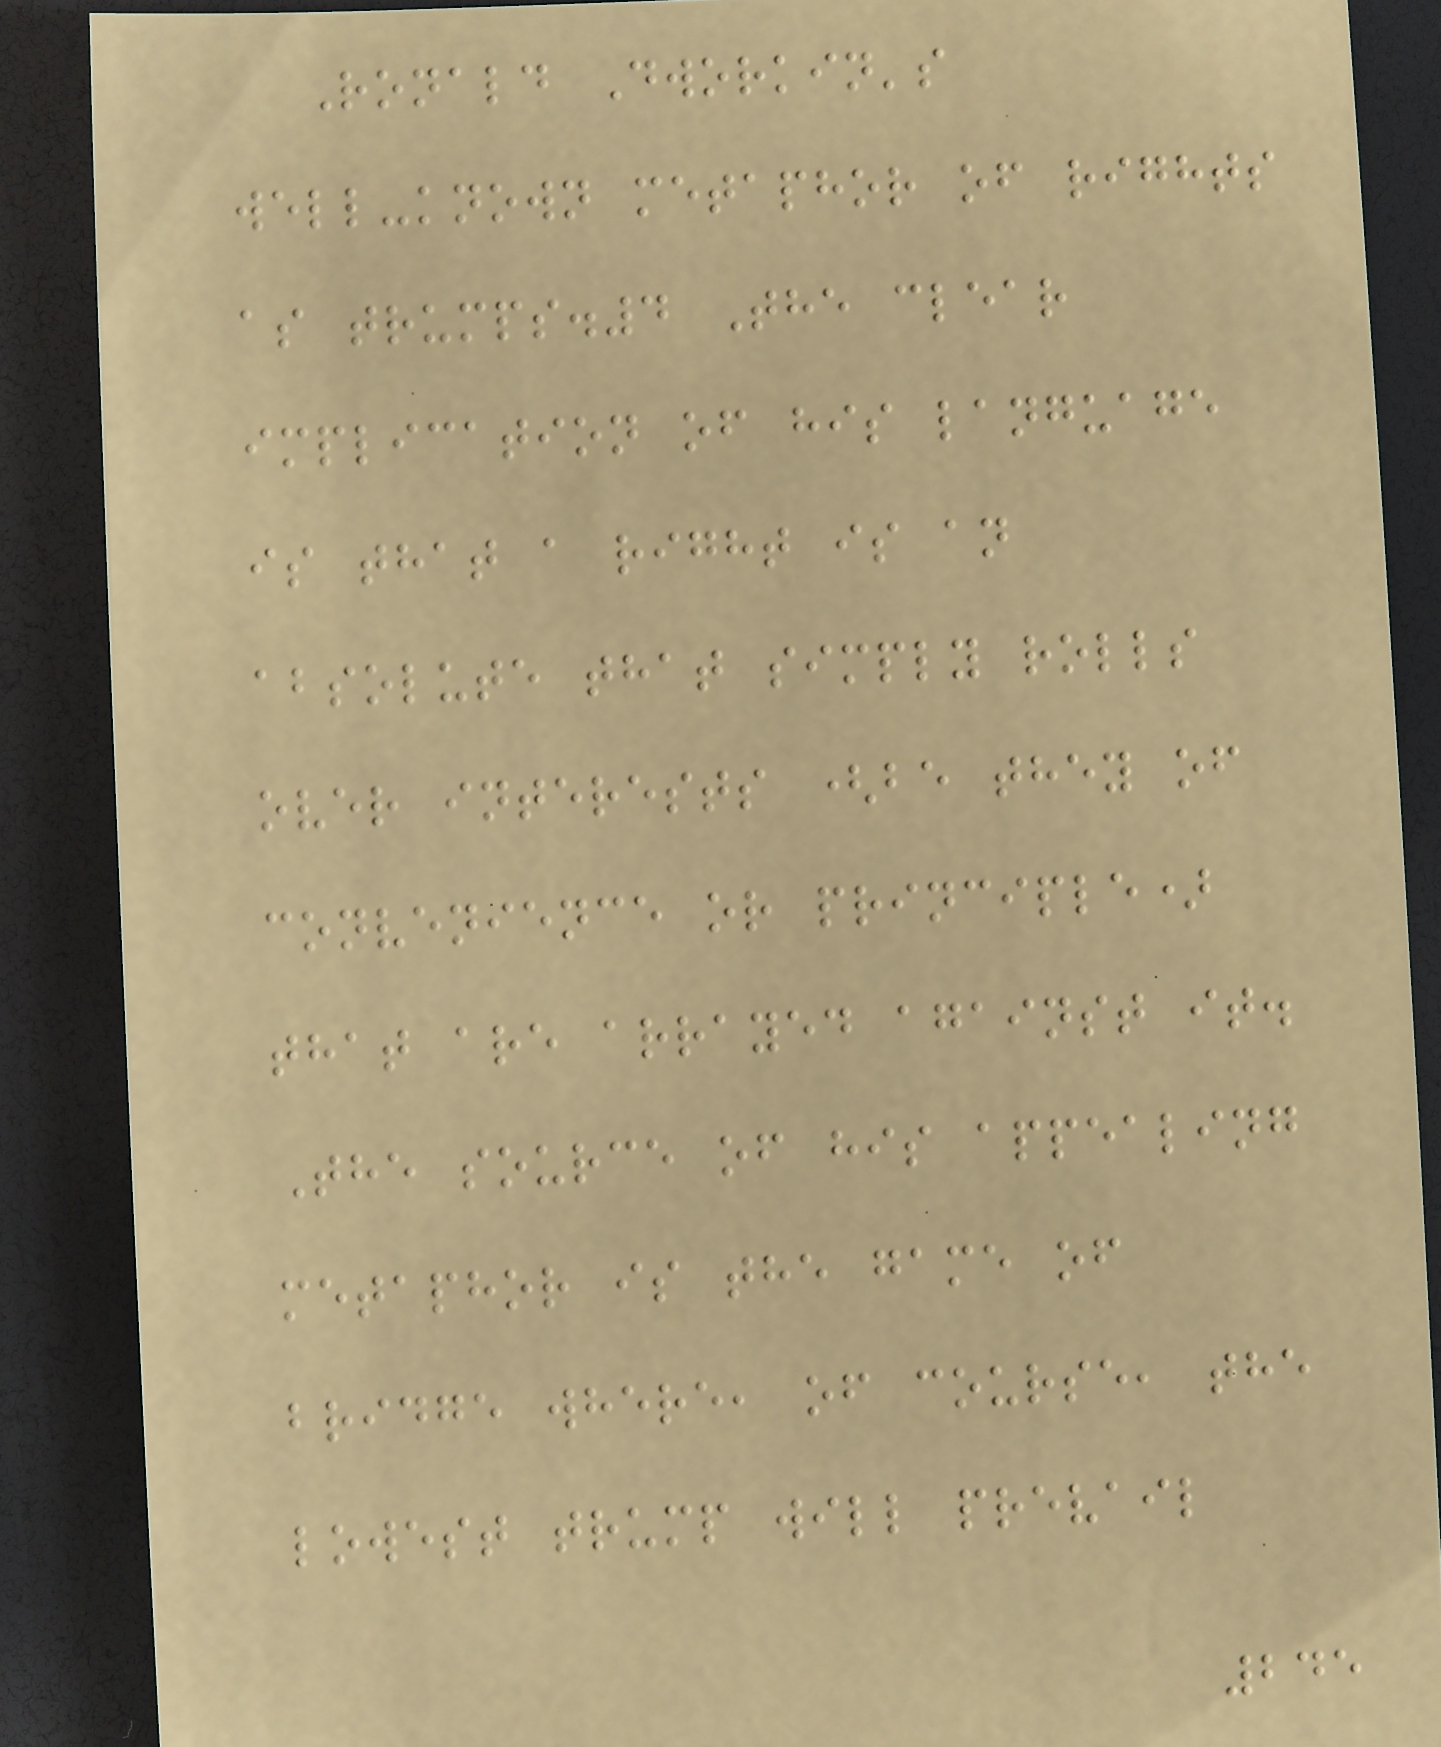Ronald Dworkin's
well-known metaphor of rights
as trumps.4 The clear
implication of his language
is that a right is an
absolute that simply rolls
over interests (be they of
convenience or principle)
that are arrayed against it.
The source of his appealing
metaphor is the game of
bridge where, of course, the
lowest trump will prevail
245
